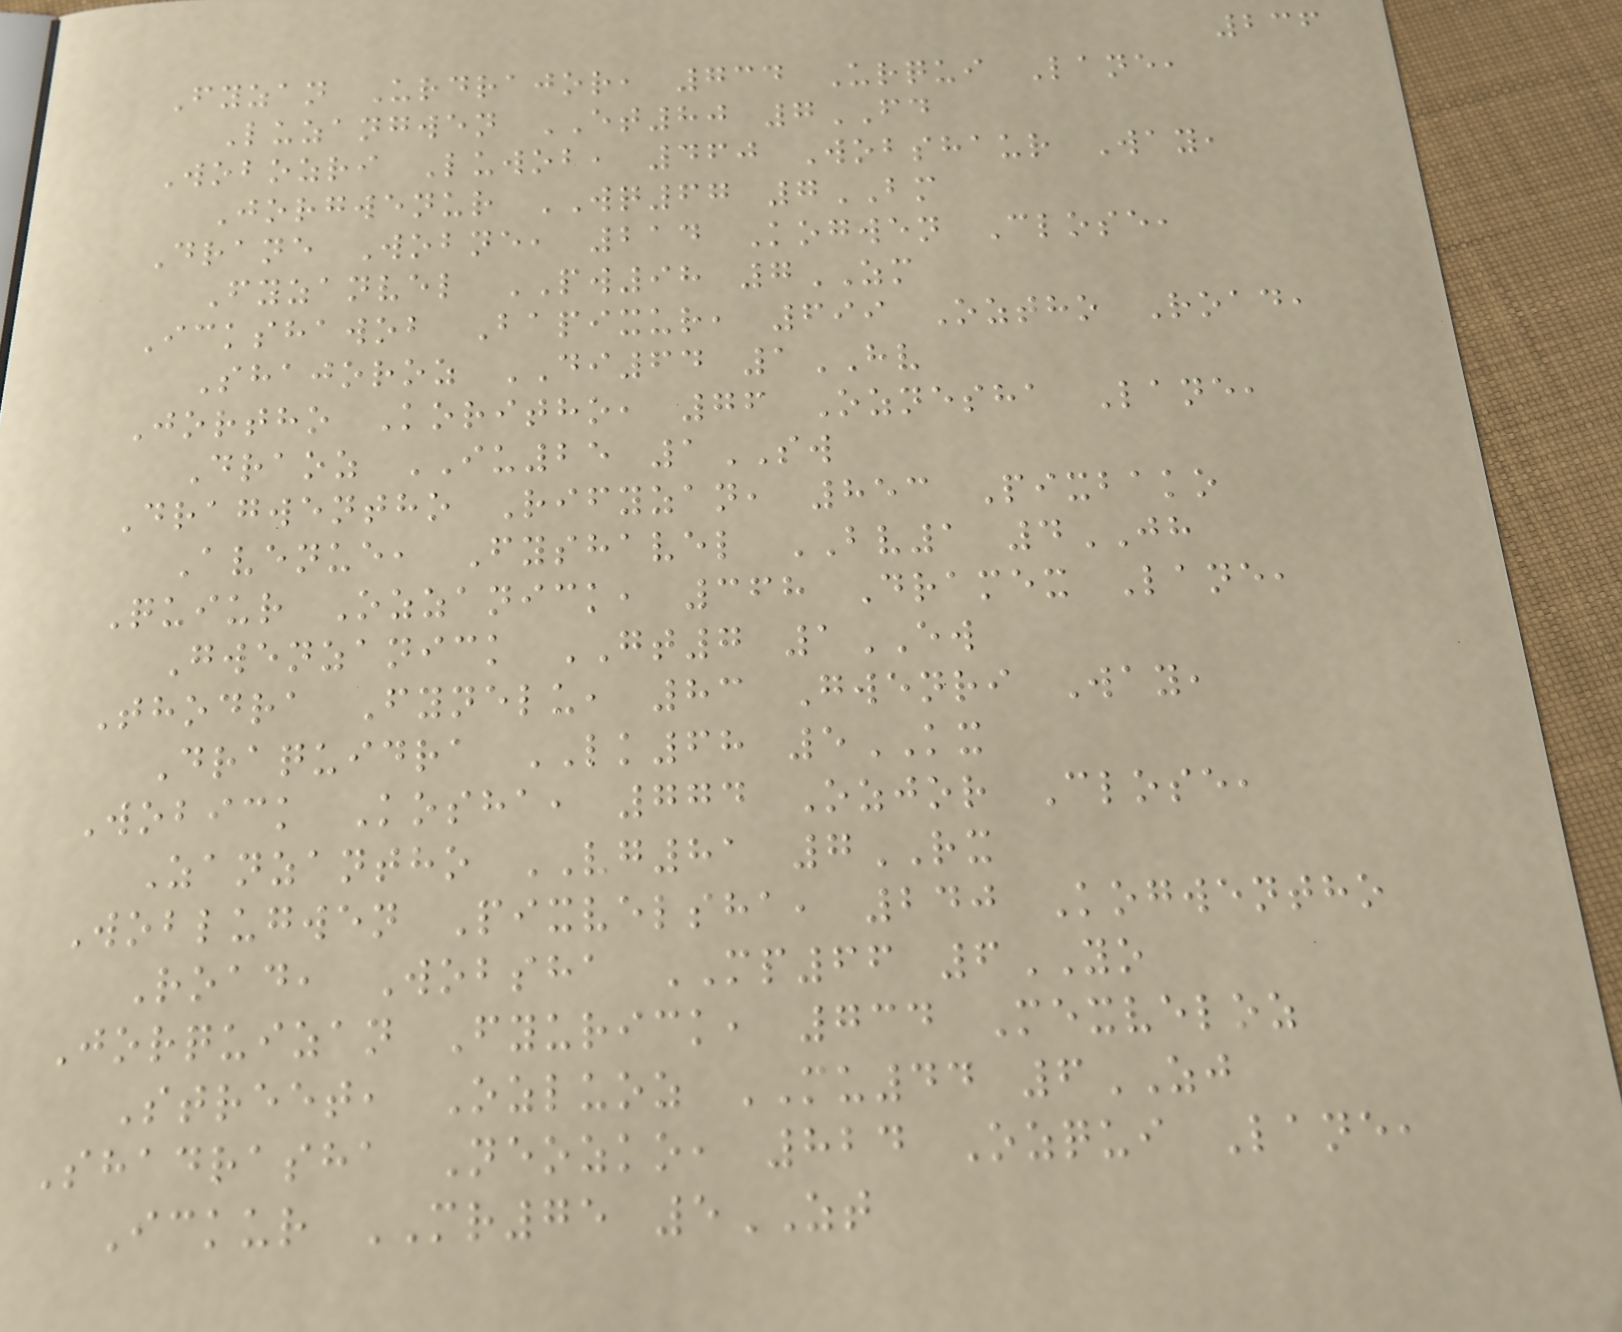236
Fyzan Urdrajor, 734 Urqui Lane,
Luzangwen ET80 7FD
Wobozri Luwob, 460 Wobshaur Way,
Jorgwenur WQ67 7BM
Drane Wobne, 214 Kogwen Close,
Fyzanvel PW98 7ZM
Ickshawob Bapixur, 699 Oztho Road,
Shajoroz DI64 1HV
Jortho Koritho, 76 Oznesha Lane,
Draoz IU25 1SW
Dragwentho Rifyzan, 853 Pixbako
Avenue, Fyshavel BV1 4JH
Quiur Ozzanick, 368 Dramex Lane,
Gwenzanick GT7 1EW
Thodra Fynelu, 83 Gwenri Way,
Draquidra LK68 5KX
Wobick Kosha, 774 Ozjor Close,
Zanzantho VG81 7RX
Woblugwen Pixvelsha, 240 Kogwentho
Road, Wobsha MP66 6YO
Jorquizan Fyurick, 734 Mexveloz
Street, Ozluoz MU44 6ZJ
Shadrasha Neozko, 824 Ozqui Lane,
Ickur MR75 5ZT
